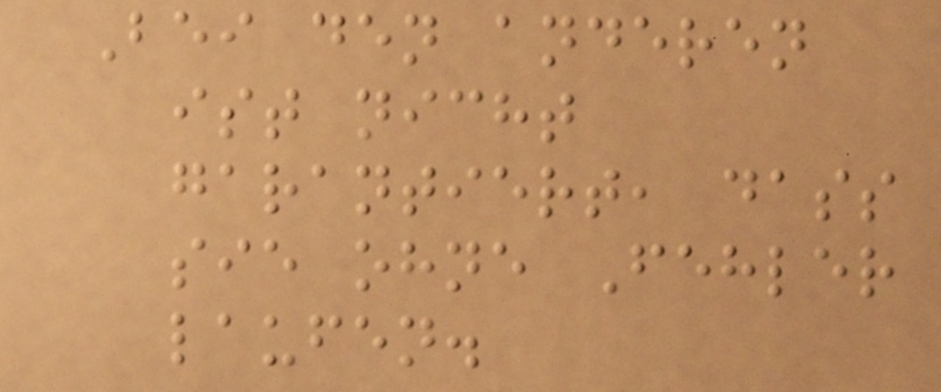Bei den anderen
ist nicht
garantiert, dass
sie ohne Fehler
laufen.
